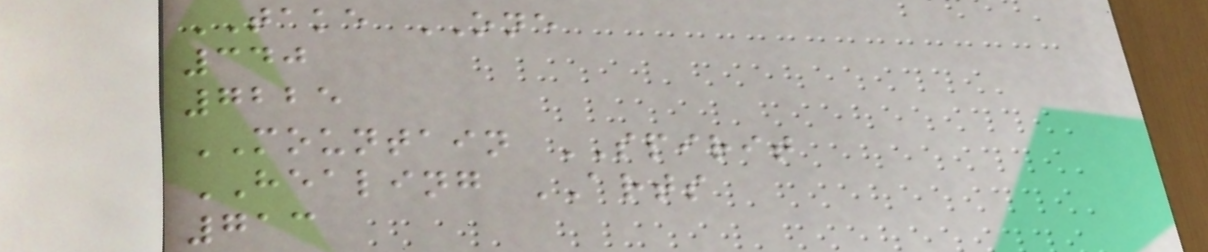TAKE ONE
340
7225
MOUNTAIN SPIRIT
HEALING ARTS
713
